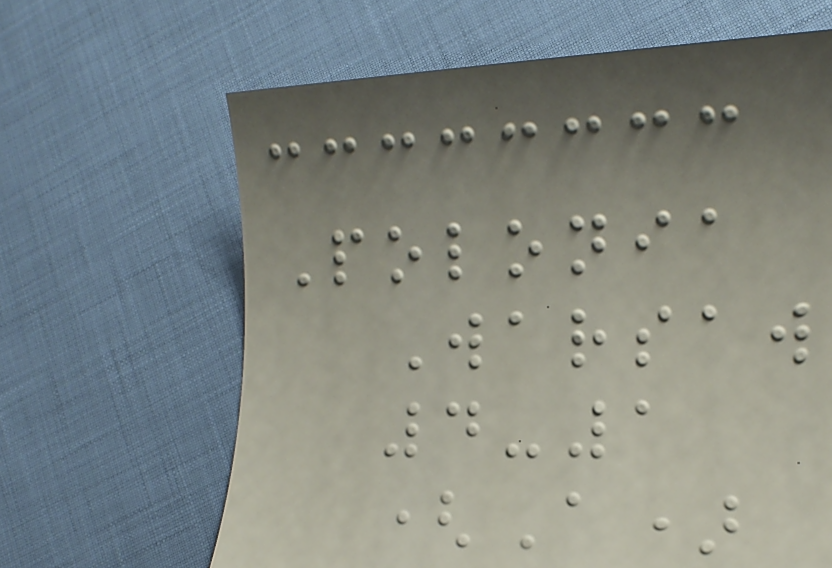Polonia
Warsaw
4-1
(A)
